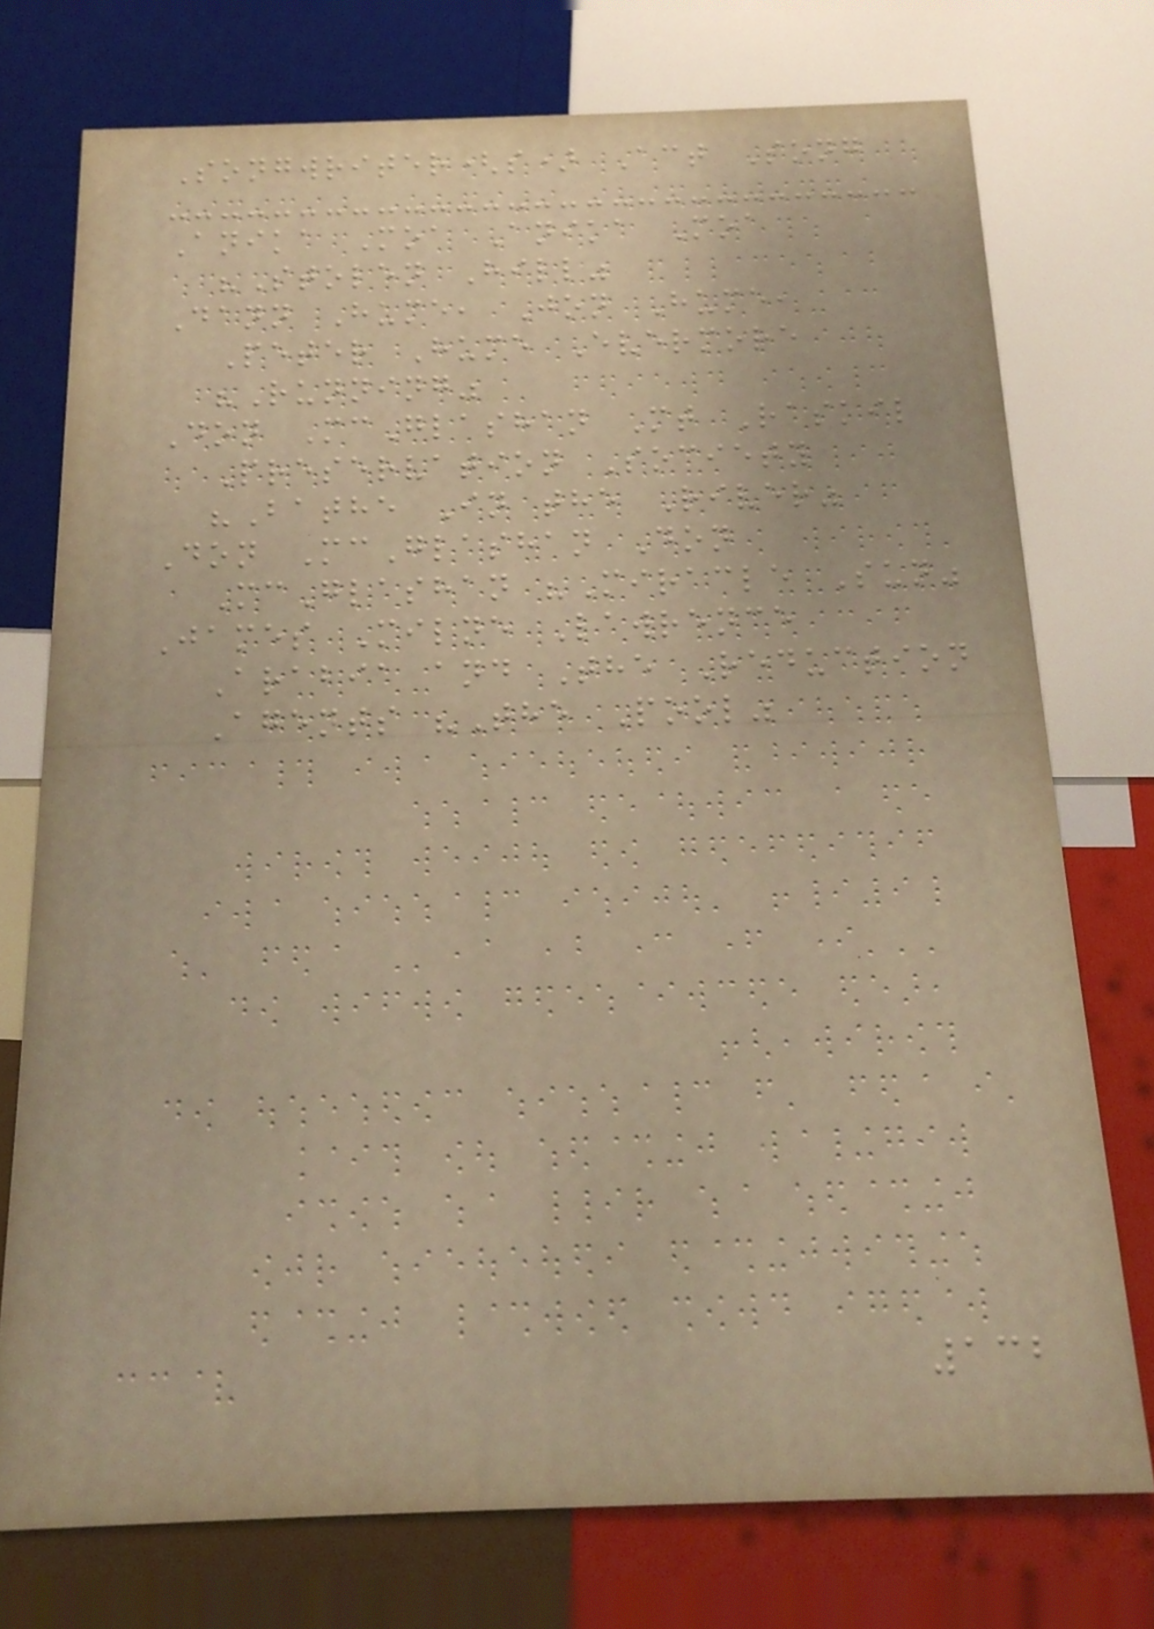Songwriter(s) Act Song
Anika Moa Anika Moa
"Stolen Hill"
Dann Hume, Jon Hume,
Peter Hume Evermore
"Running"
Don McGlashan Mt Raskil
Preservation Society
"Bathe In the River"
Don McGlashan Don
McGlashan "Miracle Sun"
James Milne Lawrence
Arabia and The Reduction
Agents "The Pool"
132
